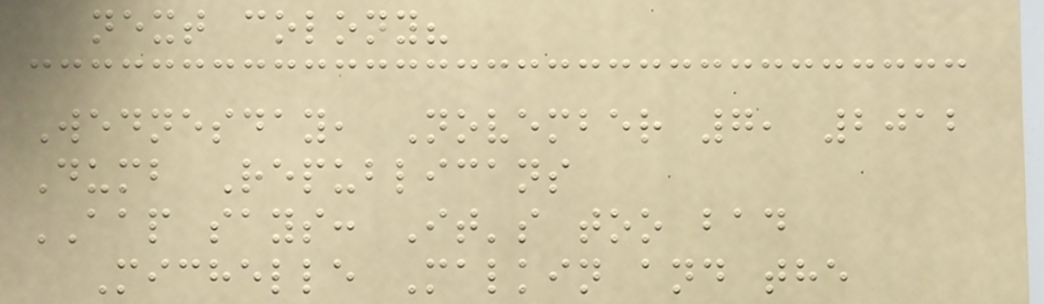next colony?
Wednesday, November 7, 2012
Dumb Republicans
AAP says: It's too bad
Michelle Malkin and the
